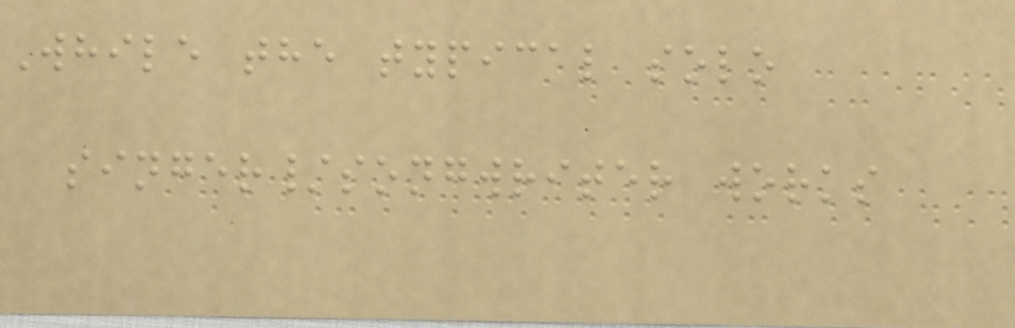While the typical solo
singer/songwriter works
